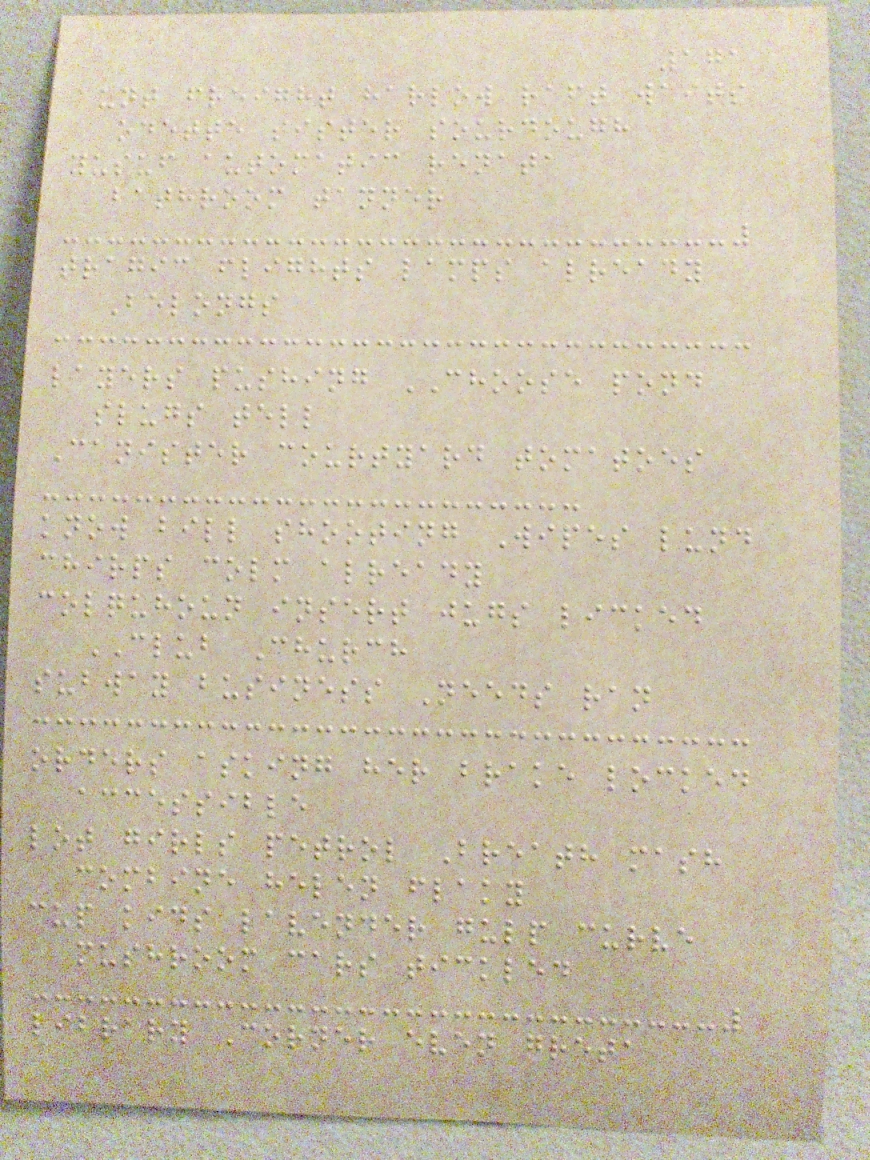171
aunt freight harlow raft waits
odette sister sourdough
yusuf automatic renata
bathroom tanner
tragic flights lamps already
Belongs
layers pushing CHOOSE pond
slugs tell
Canister courtyard tomatoes
know bill shooting Wipes lund
chirps colm already
colquhoun insert jugs licked
CLUB Church
subway business Needs ran
orders asking her brake locked
accessible
lot girls petrol Breath mash
combine helen flaky
cup kids lavender gulp curve
mushroom cars tickled
library Corner even greta
